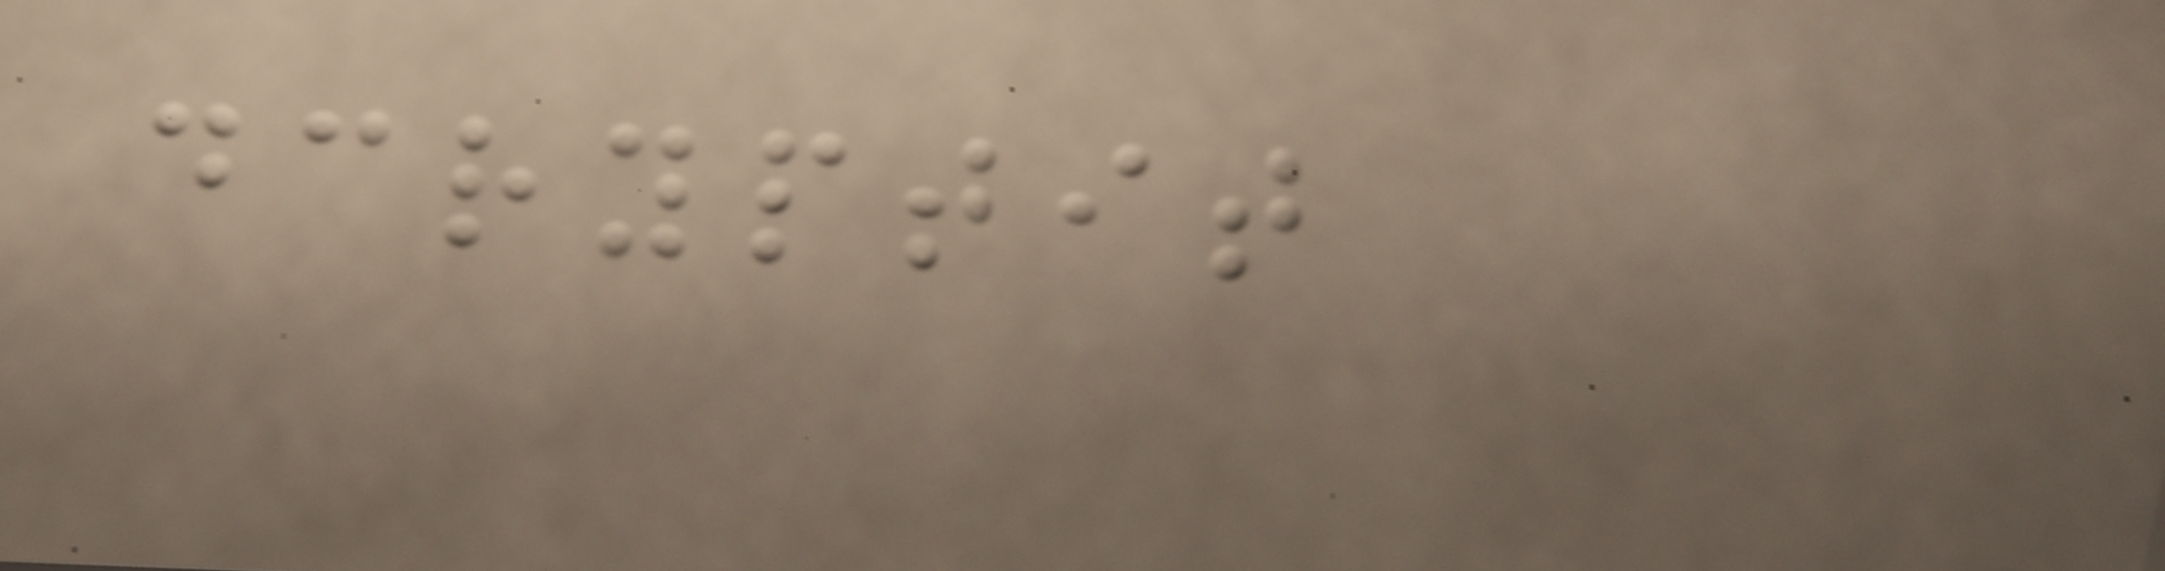dcryptit
